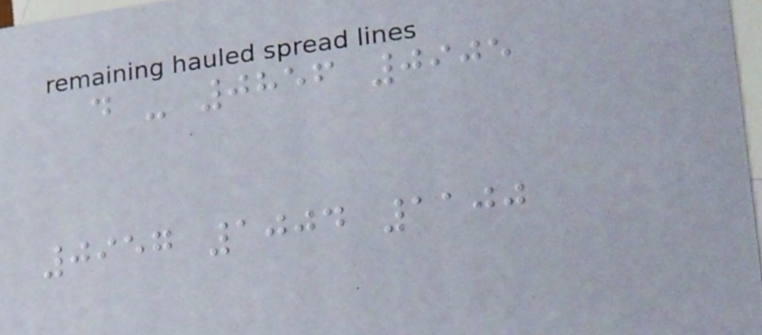d - 0856 0905
0957 1004 1100
